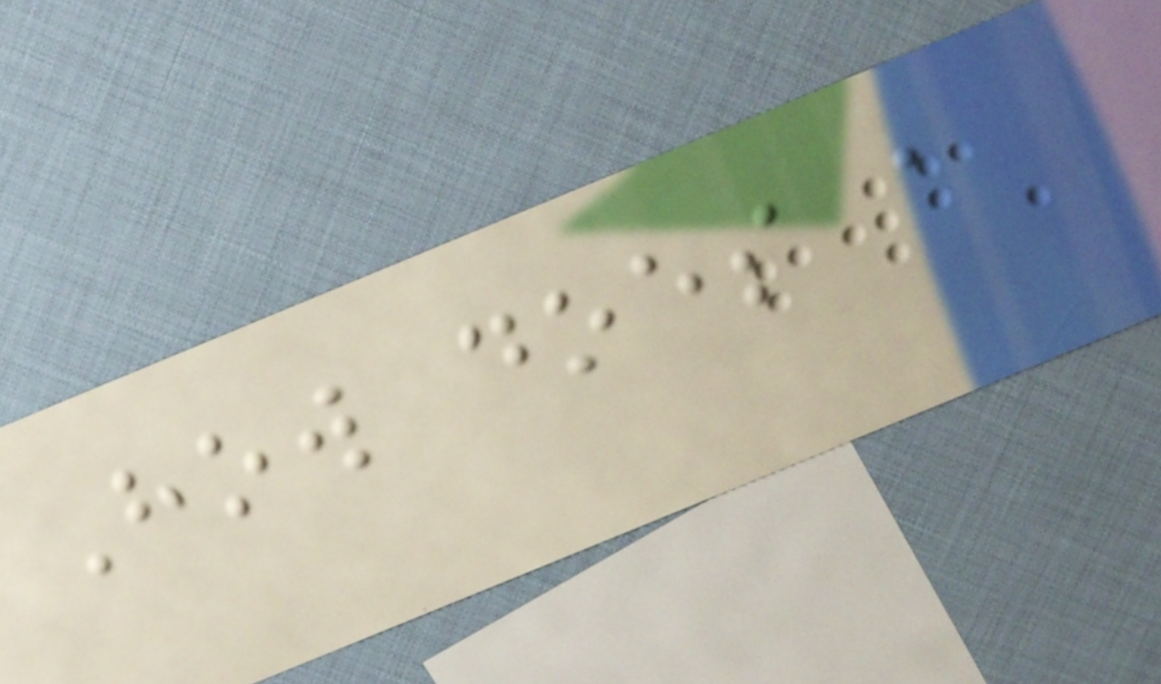How does a
